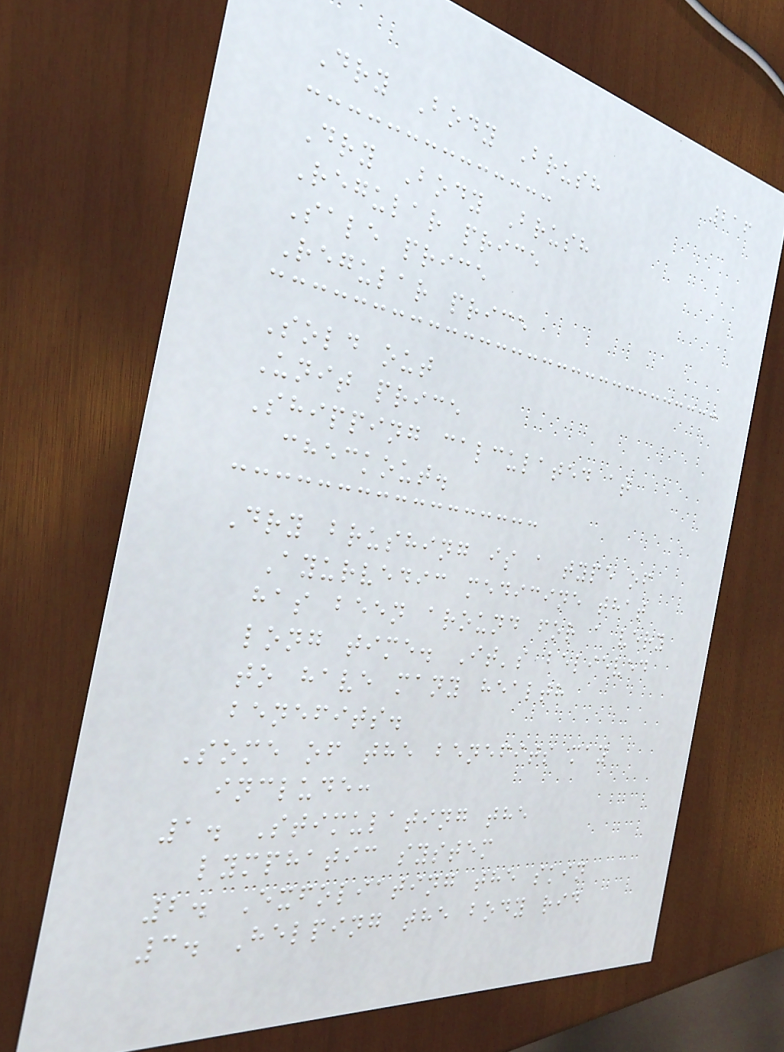216
Dry Body Brush
Dry Body Brush
Regular price
Sale price
Regular price
Sold out
Unit price
Shipping calculated at
checkout.
Dry brushing is a type of
Ayurvedic medicine that
has been around for a very
long time. It's believed
to have many health
benefits.
Some of the benefits may
include:
1. Stimulating the
lymphatic system
2. Exfoliating the skin
3. Helping the body rid
